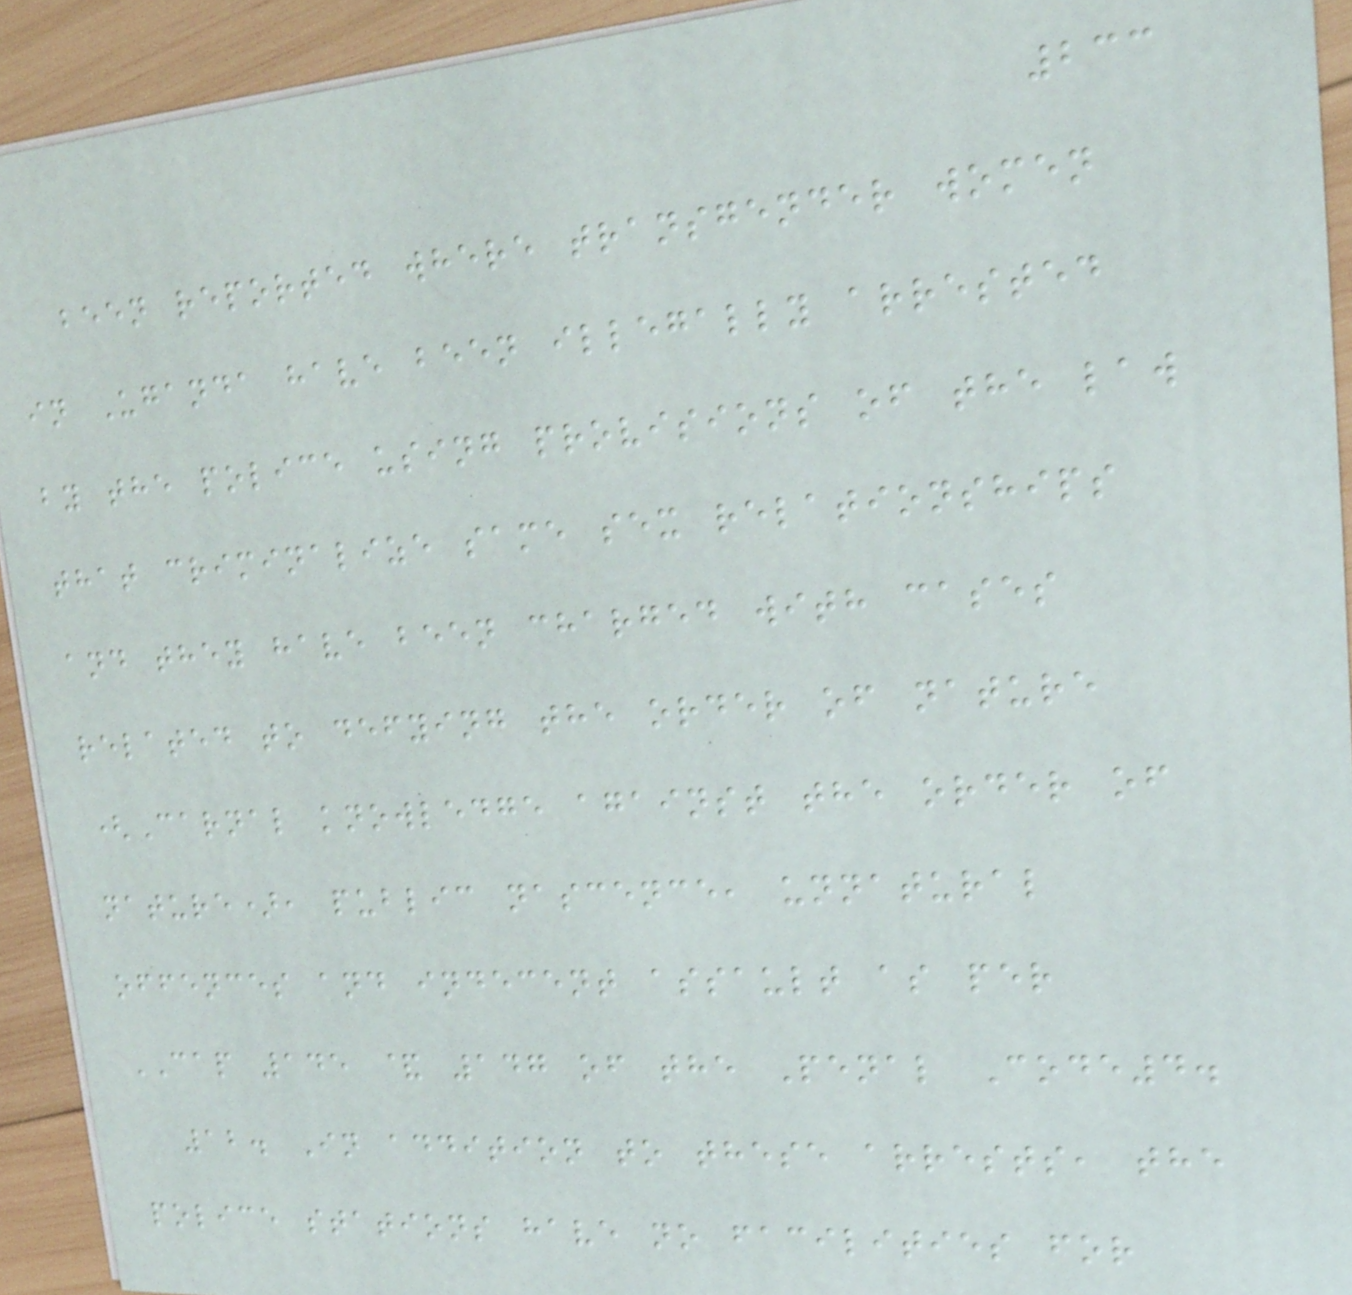233
been reported where transgender women
in Uganda have been illegally arrested
by the police using provisions of the law
that criminalize same sex relationships
and they have been charged with cases
related to defying the order of nature
(Carnal knowledge against the order of
nature), public nascence, unnatural
offences and indecent assault as per
CAP 145 & 147 of the Penal Code4.
12. In addition to these arrests, the
police stations have no facilities for
